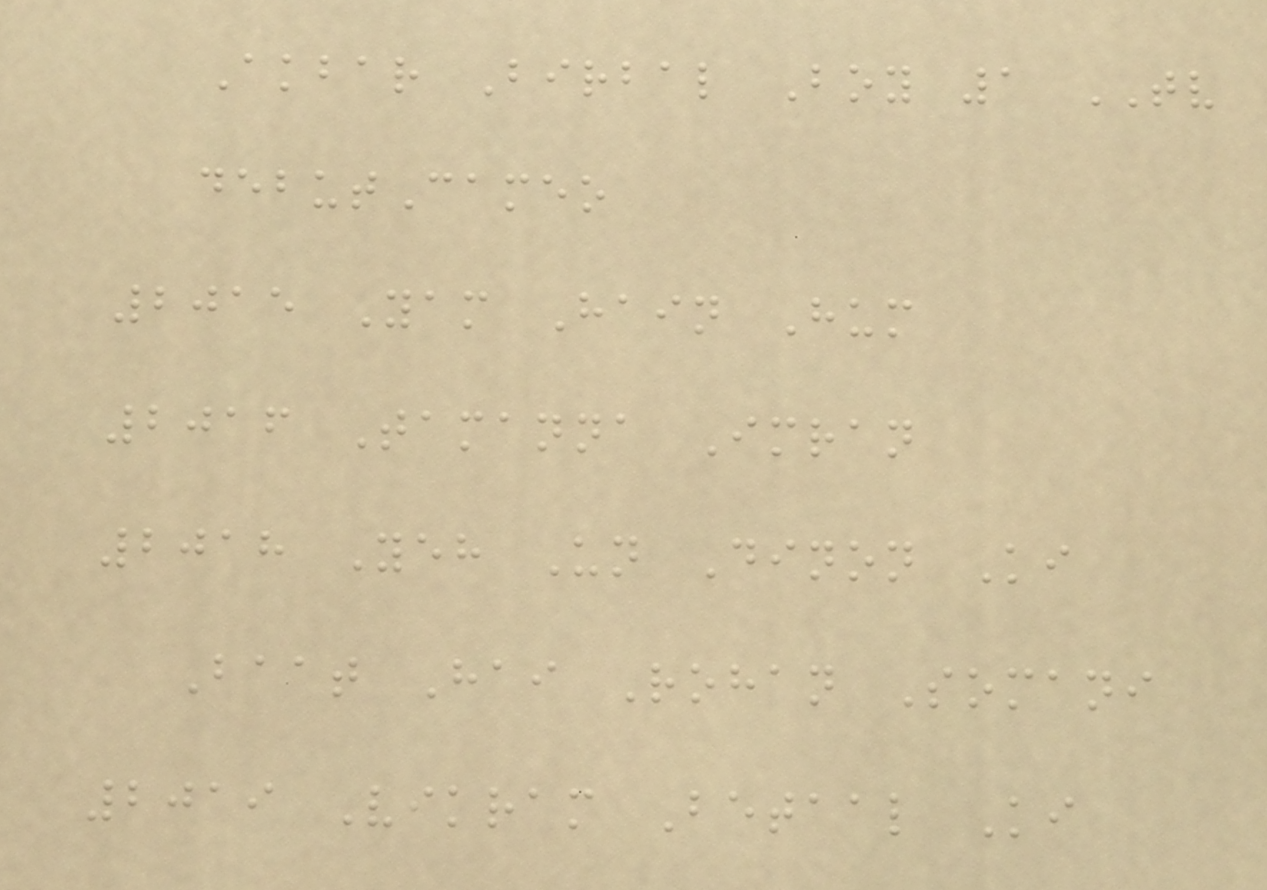Akbar Birbal Boy 1 TV
debutCameo
2015 Yam Hain Hum
2016 Tamanna Imran
2018 Yeh Un Dinon Ki
Baat Hai Rohan Somani
2019 Vikram Betaal Ki
